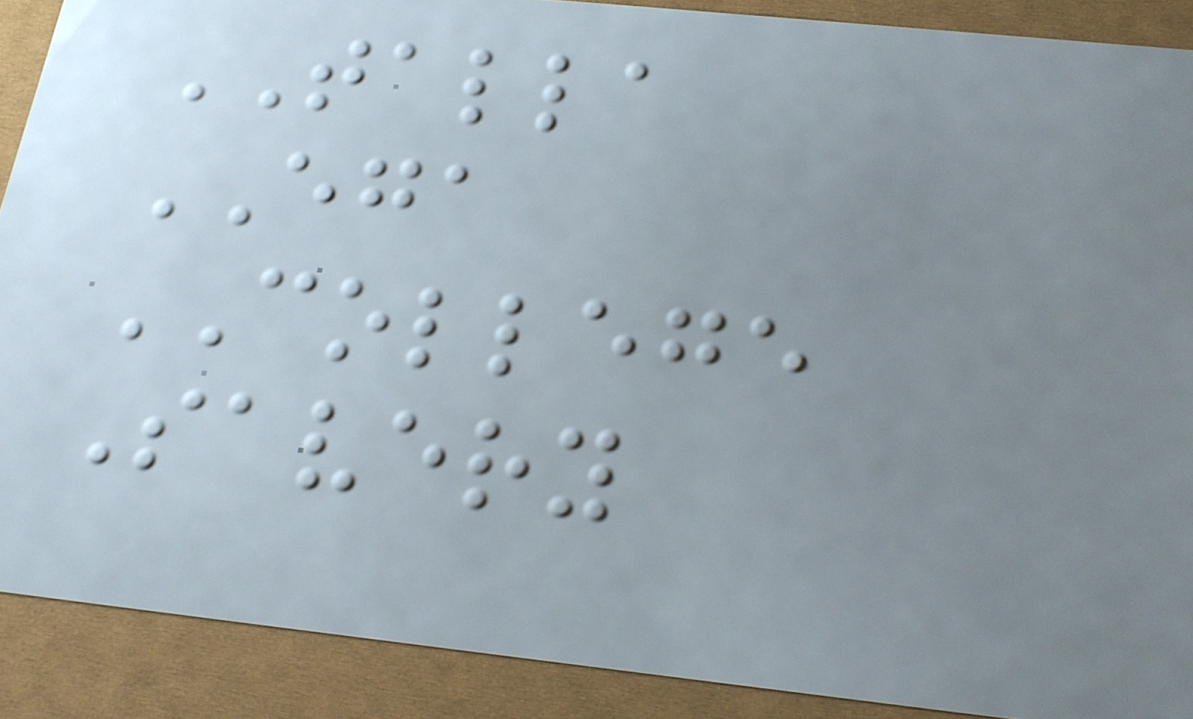TALLA
EGA
COLLEGE
Savery
